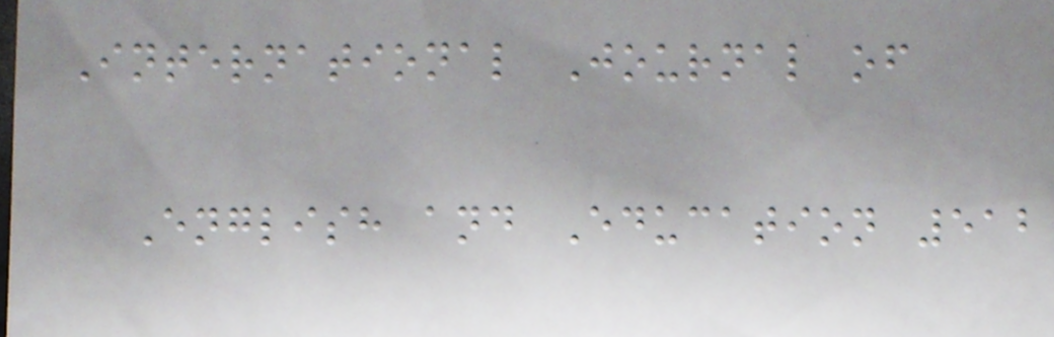International Journal of
English and Education 512
